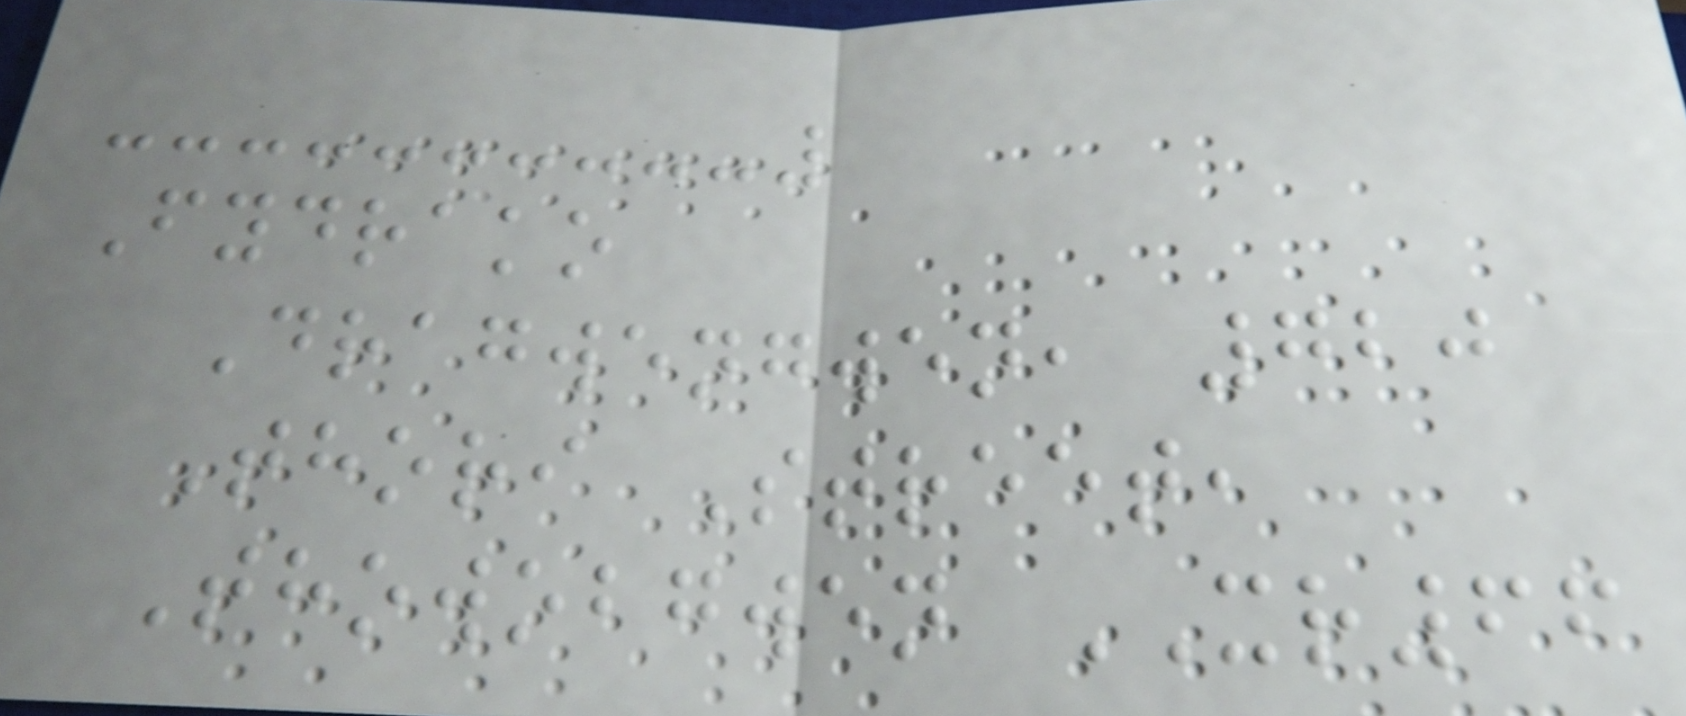Fydrako
Dragwengwen, 720
Thori Street,
Thowobgwen XR66
